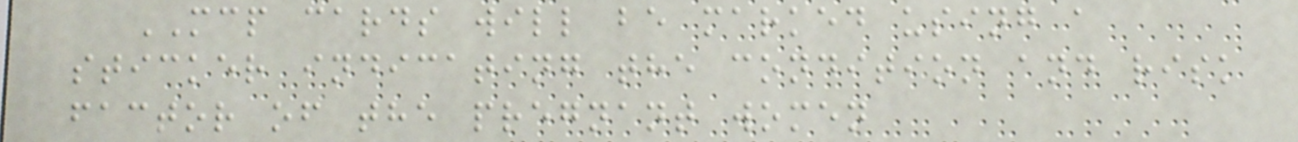MCP cards will be marked using a
sticker indicating the condition and risk
factor of the pregnant women
